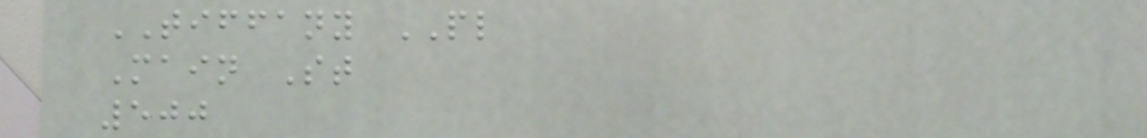TIFFANY PL
Main St
500
